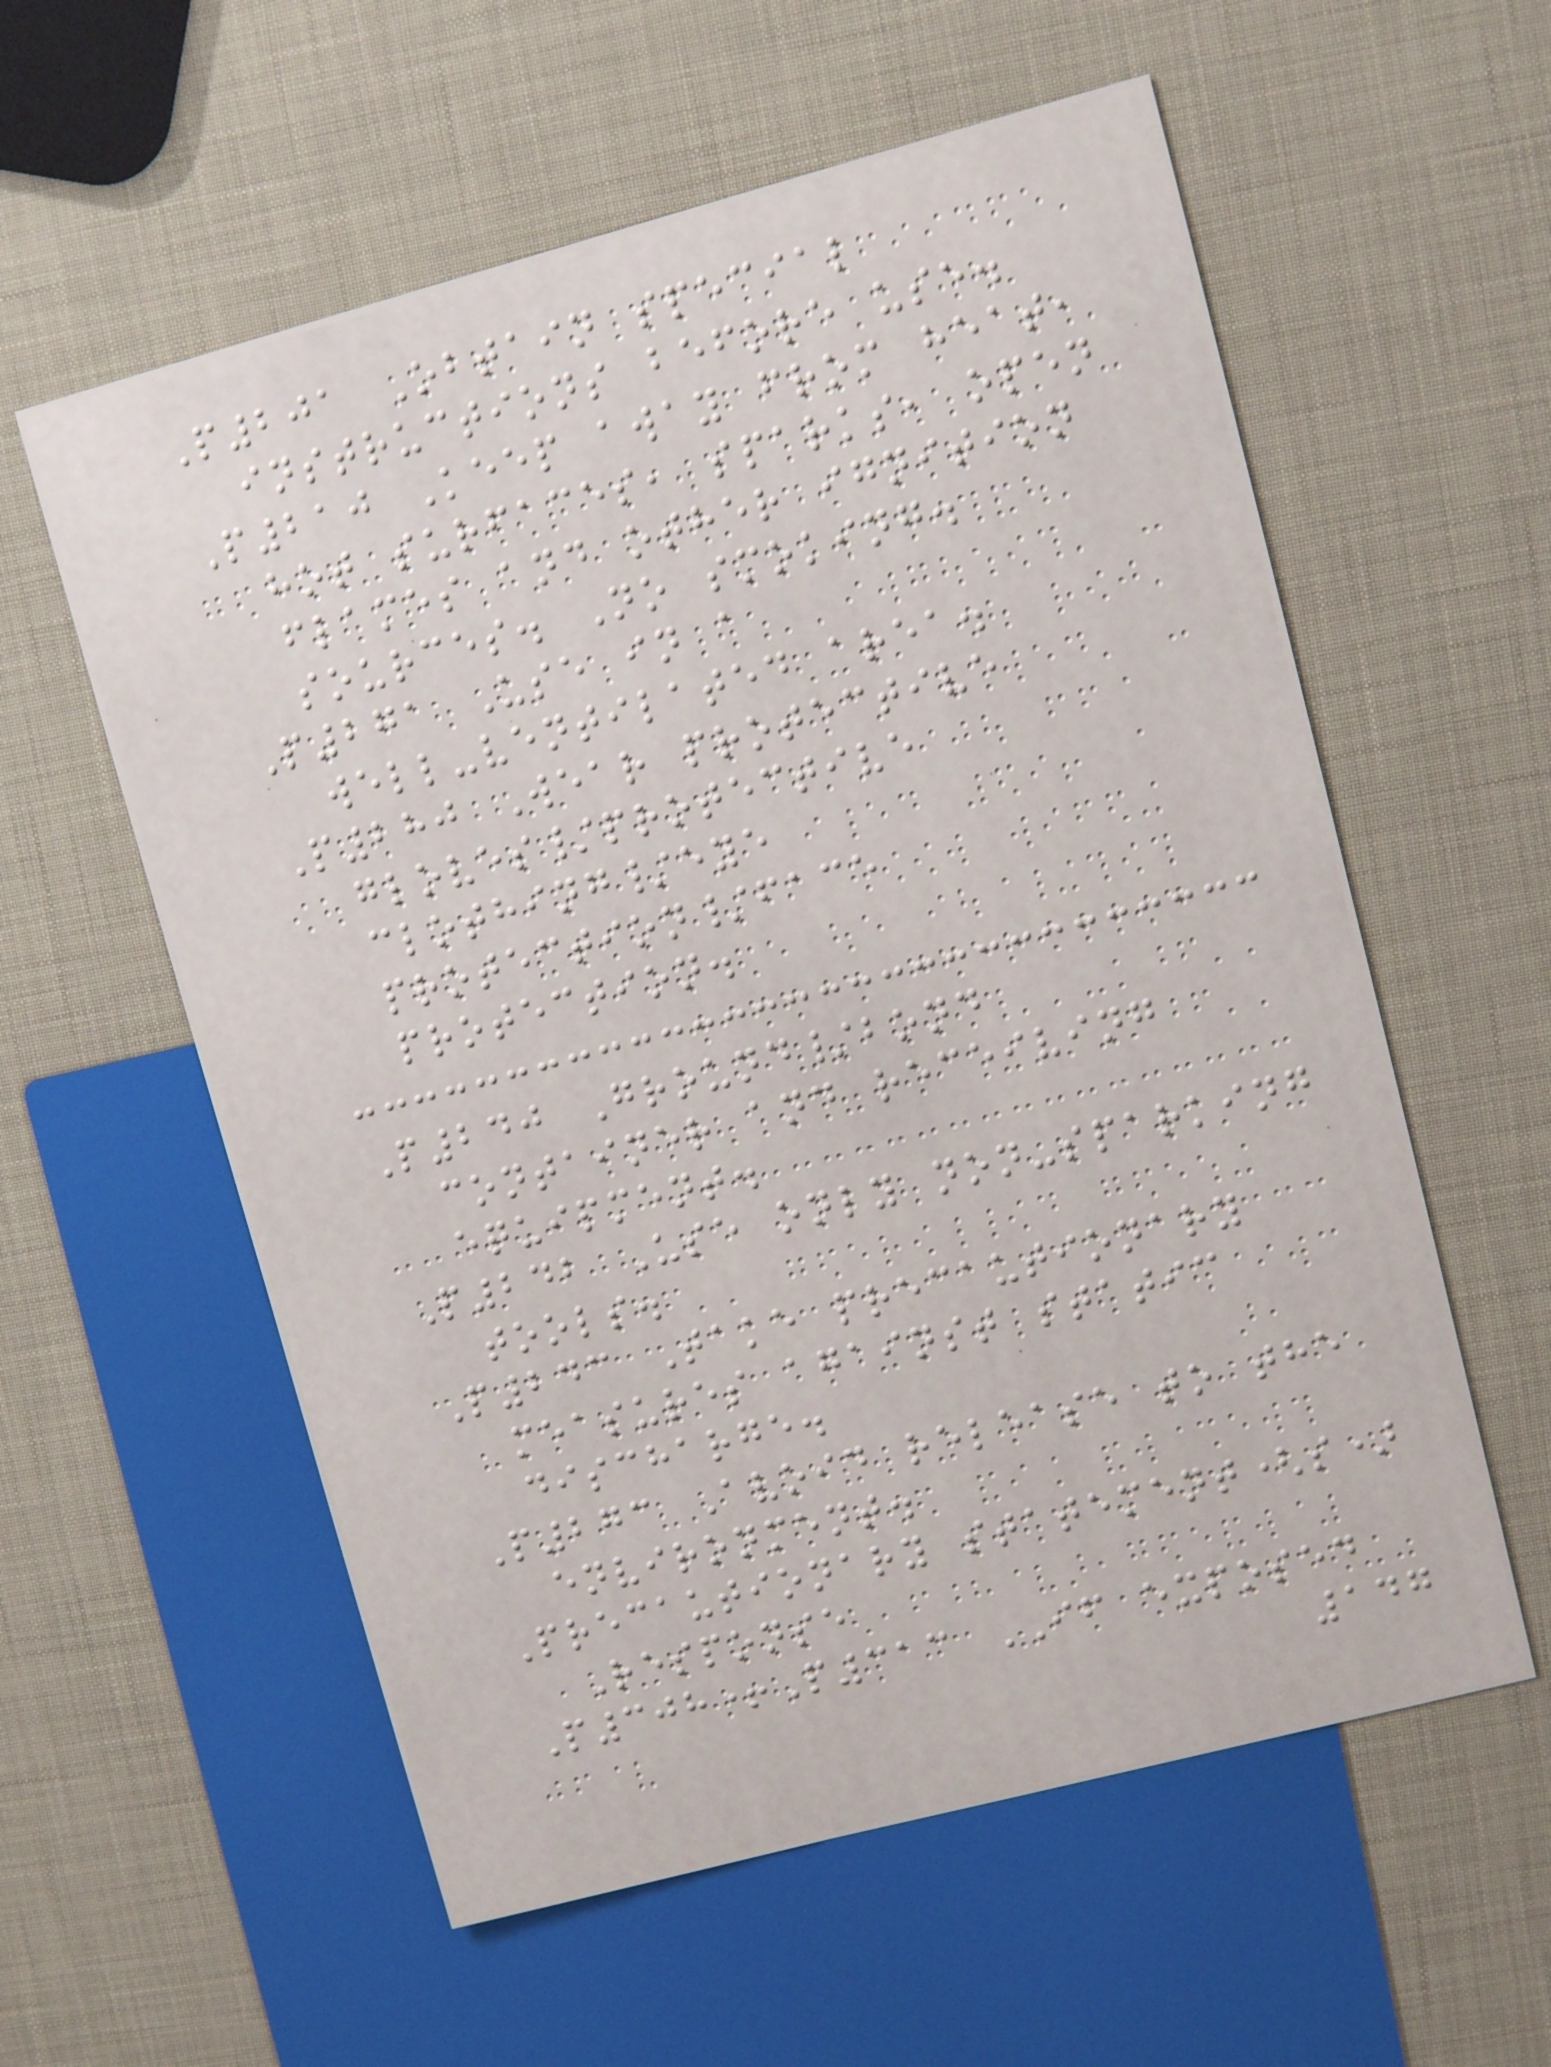P201 Obtain special
instructions before use.
P210 Keep away from heat,
hot surfaces, sparks, open
flames and other ignition
sources. No smoking.
P271 Use in a
well-ventilated area.
P280 Wear protective
gloves/protective
clothing/eye
protection/face
protection.
P240 Ground/bond
container and receiving
equipment.
P242 Use only non-sparking
tools.
P243 Take precautionary
measures against static
discharge.
P273 Avoid release to the
environment.
Precautionary statement(s)
Response
P308+P313 IF exposed
147
